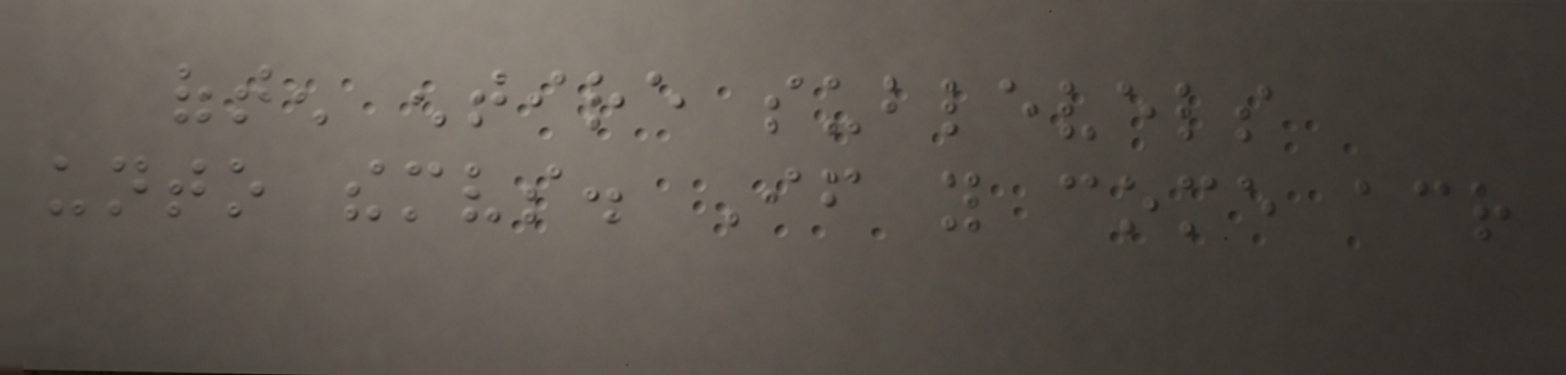often entire sublevels
unto themselves. If you come across
